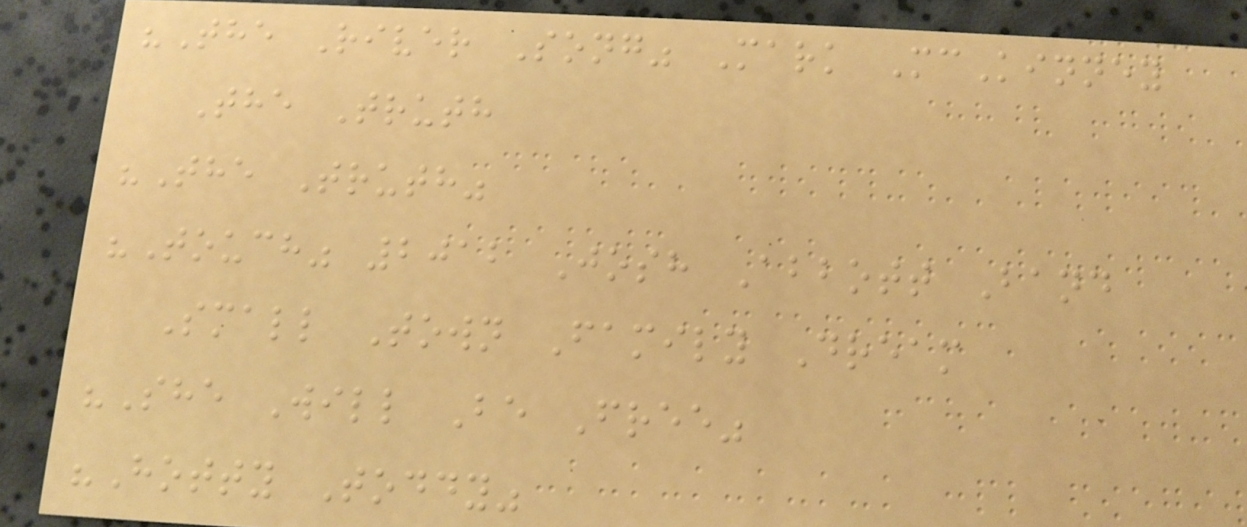"The River Song" Mark McKinney
The Truth
"The Truth"
"Touch" 2012 Josh Abbott Band
Small Town Family Dream
"She Will Be Free"
"Hotty Toddy"
